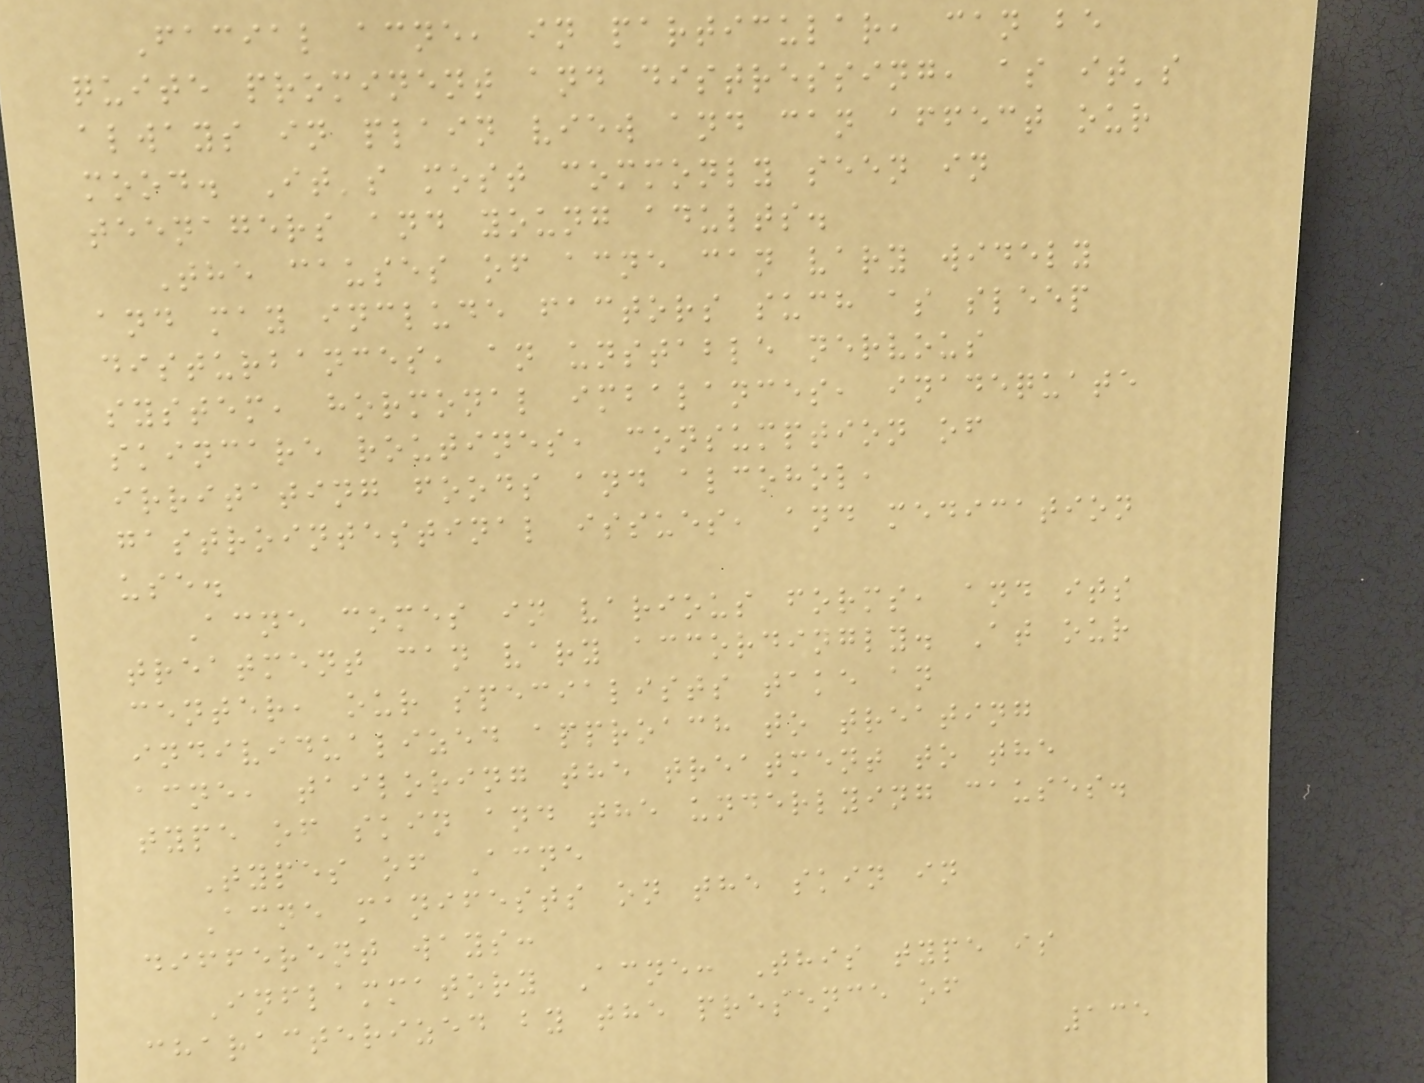Facial acne, in particular, can be
quite prominent and distressing, as it's
always in plain view and can affect our
mood. It's most commonly seen in
teenagers and young adults.
The causes of acne can vary widely
and may include factors such as sleep
disturbances, an unstable nervous
system, hormonal imbalances, inadequate
skincare routines, consumption of
irritating foods and alcohol,
gastrointestinal issues, and medication
use.
Acne comes in various forms, and its
treatment can vary accordingly. At our
center, our specialists take an
individualized approach to treating
acne, tailoring the treatment to the
type of skin and the underlying causes.
Types of Acne
Acne manifests on the skin in
different ways:
Inflammatory Acne: This type is
characterized by the presence of
135
